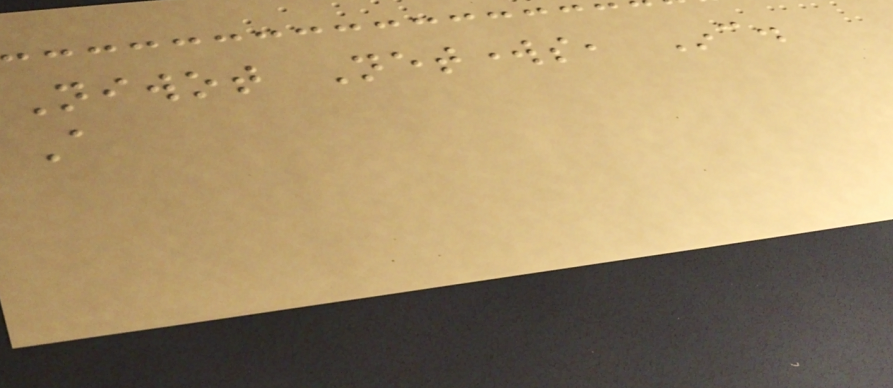Niwot Networks, Inc.
A
